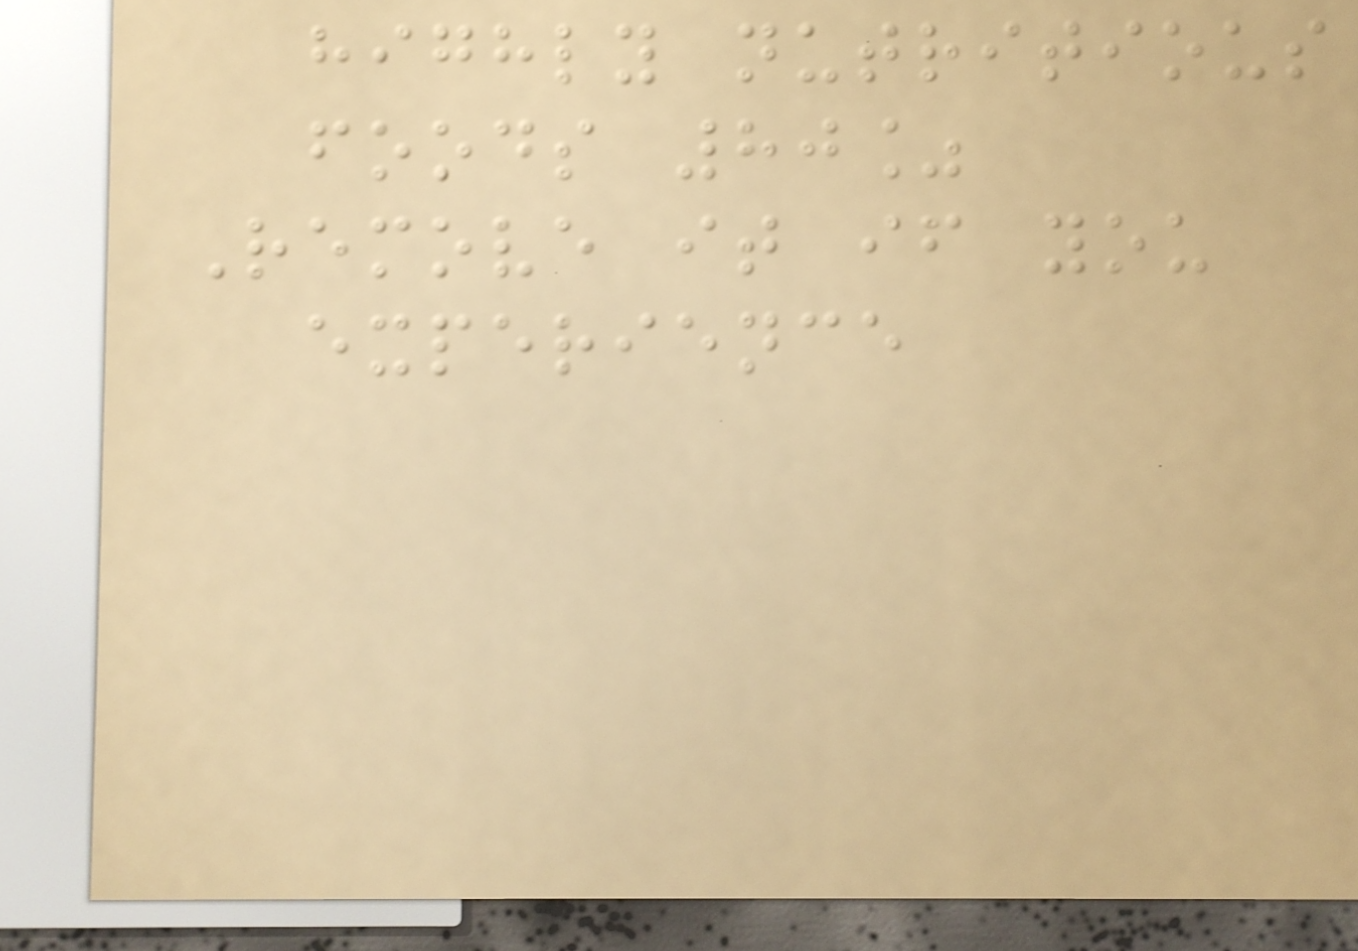highly nutritious
foods 80%
Remove it if you
experience
